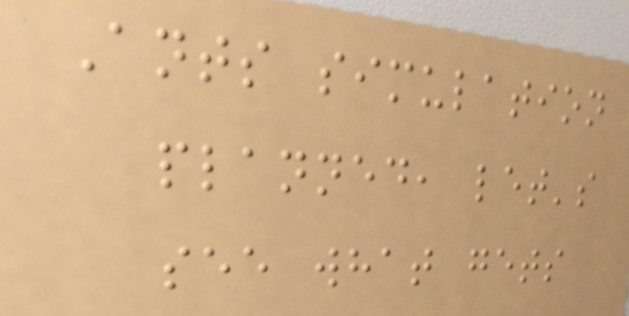Ants simulation
planned, let's
see what gets
